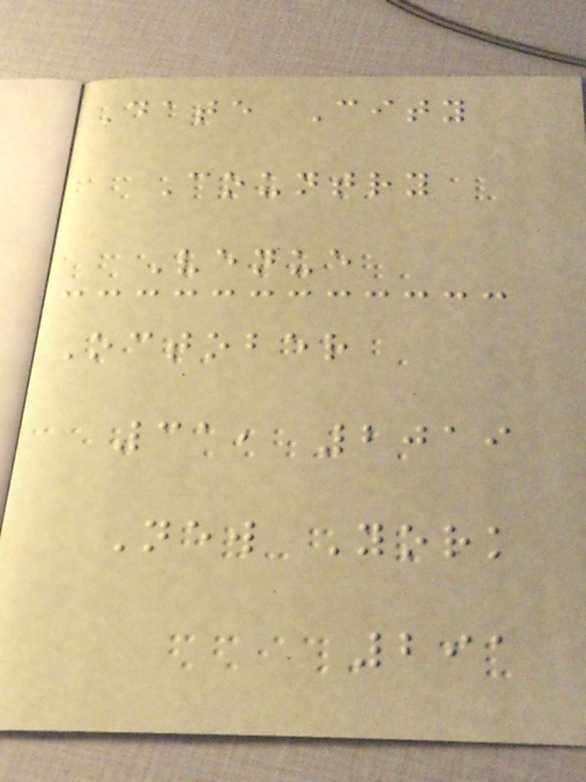Date City
Country
Venue
October
31, 2019
New York
291
